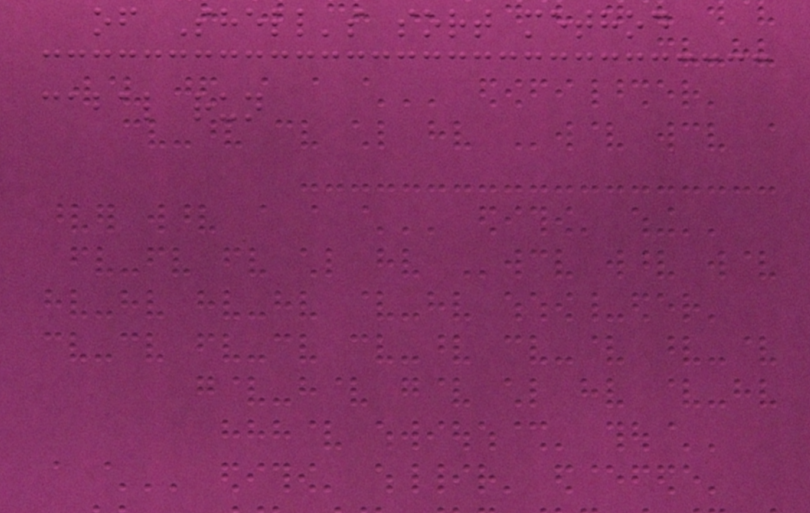of Shell's sort method
cabal run
